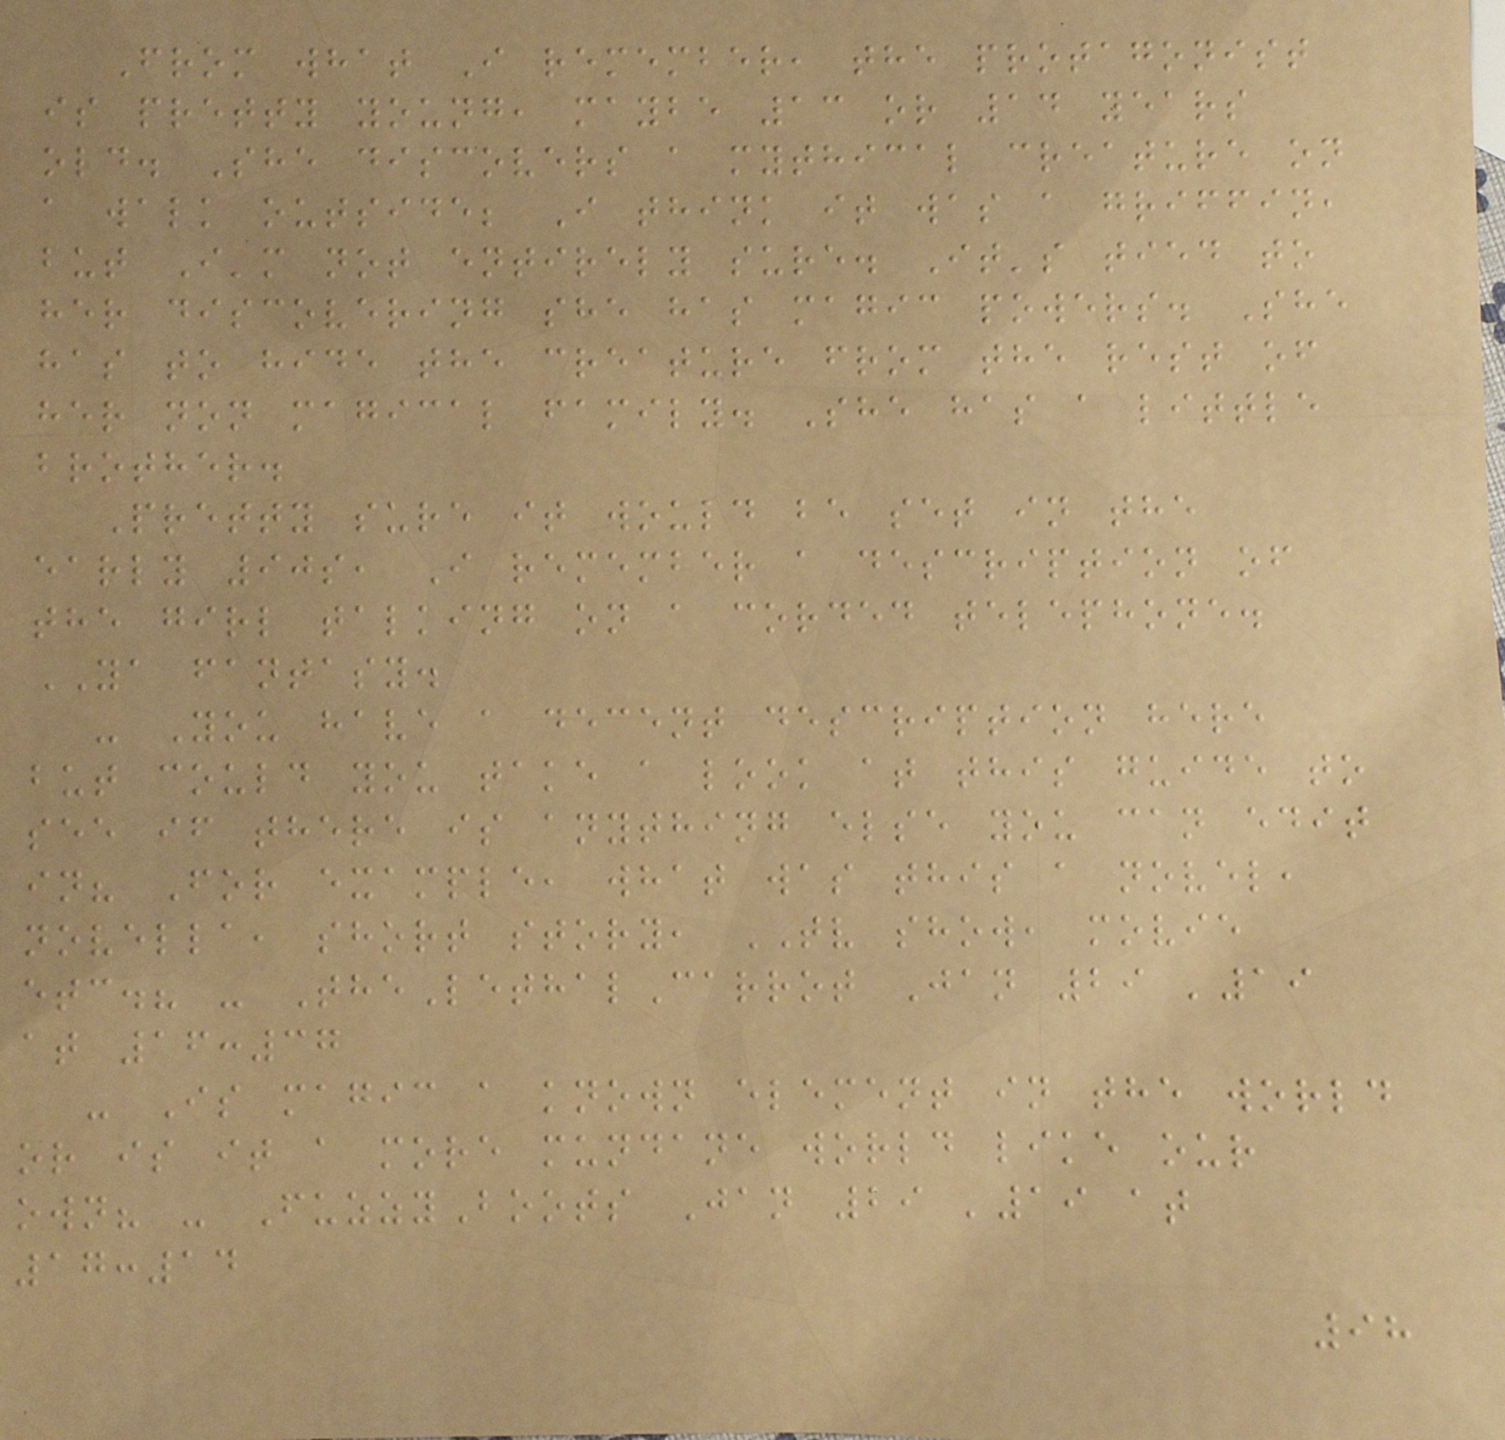From what I remember, the protagonist
is pretty young, maybe 13 or 14 years
old. She discovers a mythical creature on
a walk outside; I think it was a griffin,
but I'm not entirely sure. It's tied to
her discovering she has magic powers. She
has to hide the creature from the rest of
her non magical family. She has a little
brother.
Pretty sure it would be set in the
early 90s, I remember a description of
the girl talking on a corded telephone.
YA fantasy.
- You have a decent description here
but could you take a look at this guide to
see if there is anything else you can edit
in? For example, what was this a novel,
novella, short story, TV show, movie
etc.? - TheLethalCarrot Jan 29 '19
at 16:37
- Is magic a known element in the world
or is it a more mundane world like our
own? - FuzzyBoots Jan 29 '19 at
17:14
98
